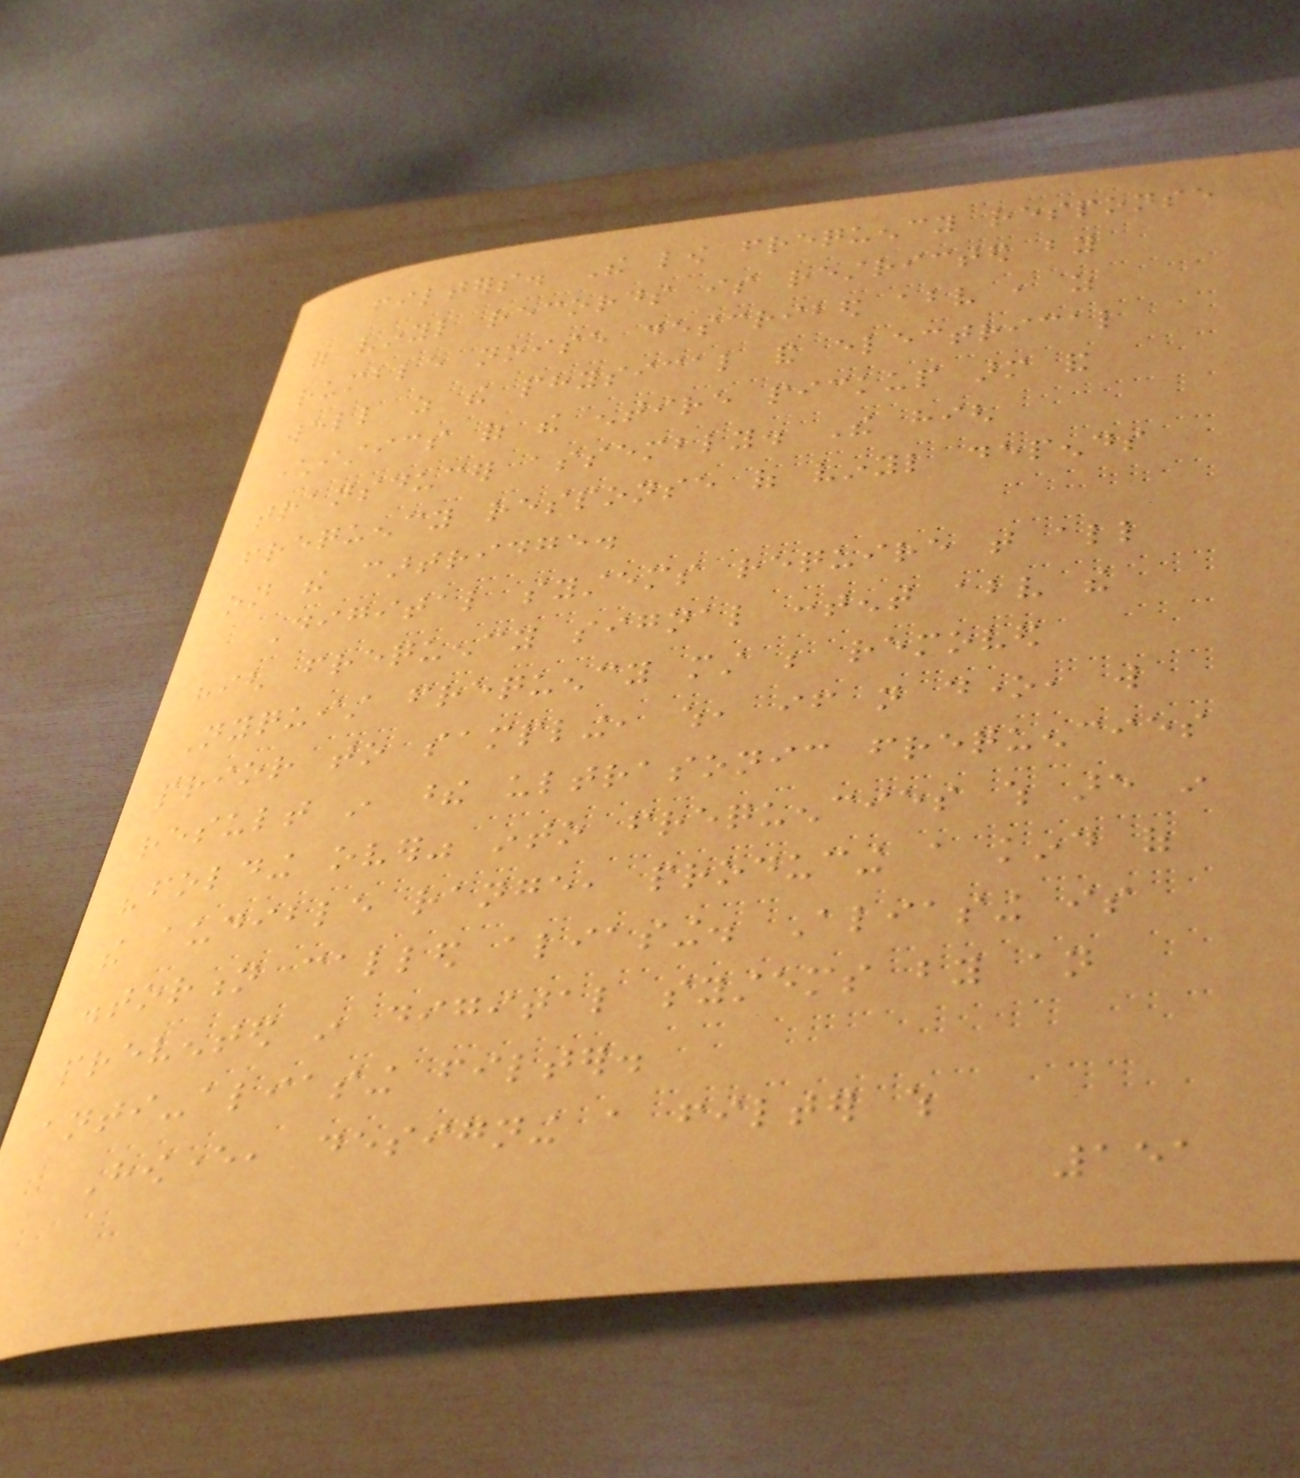filters. The low frequency response
of vinyl records is restricted by
rumble noise described above , as
well as the physical and electrical
characteristics of the entire pickup arm and
transducer assembly. The high
frequency response of vinyl depends
on the cartridge.
Digital systems require that all
high frequency signal content above the
Nyquist frequency must be removed
prior to sampling, which, if not done, will
result in these ultrasonic frequencies
"folding over" into frequencies which are in
the audible range, producing a kind of
distortion called aliasing. Aliasing is
prevented in digital systems by an
anti-aliasing filter.
However, designing a filter which
151
